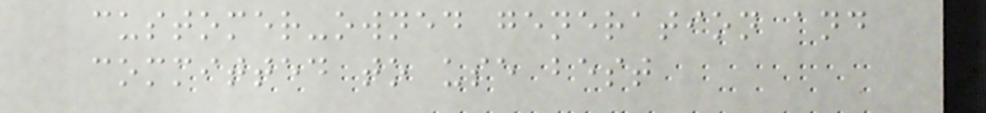customer-owned generation and
committed to use best
